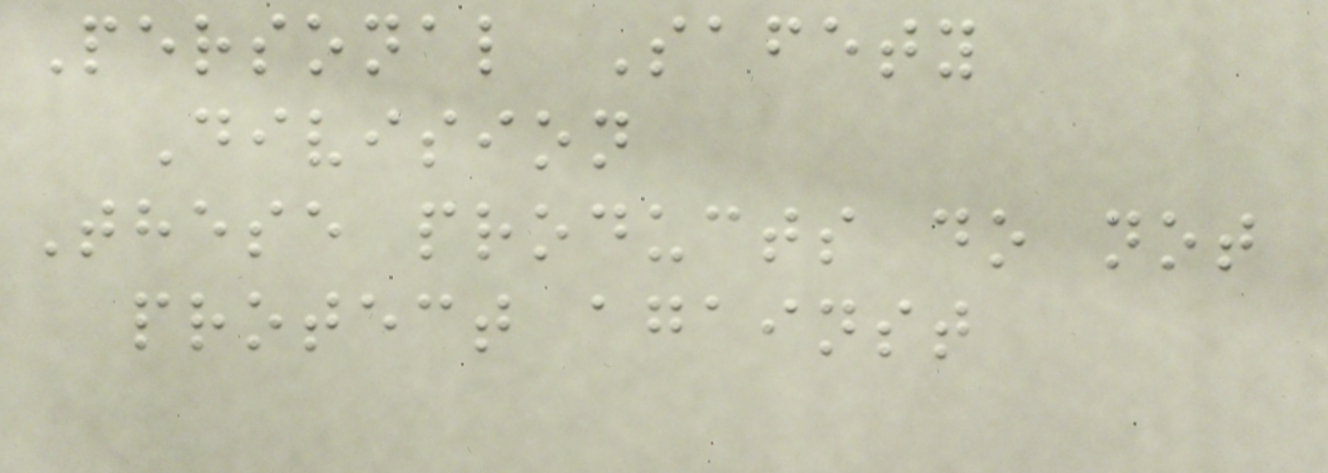Personal Safety
Division
These products do not
protect against
